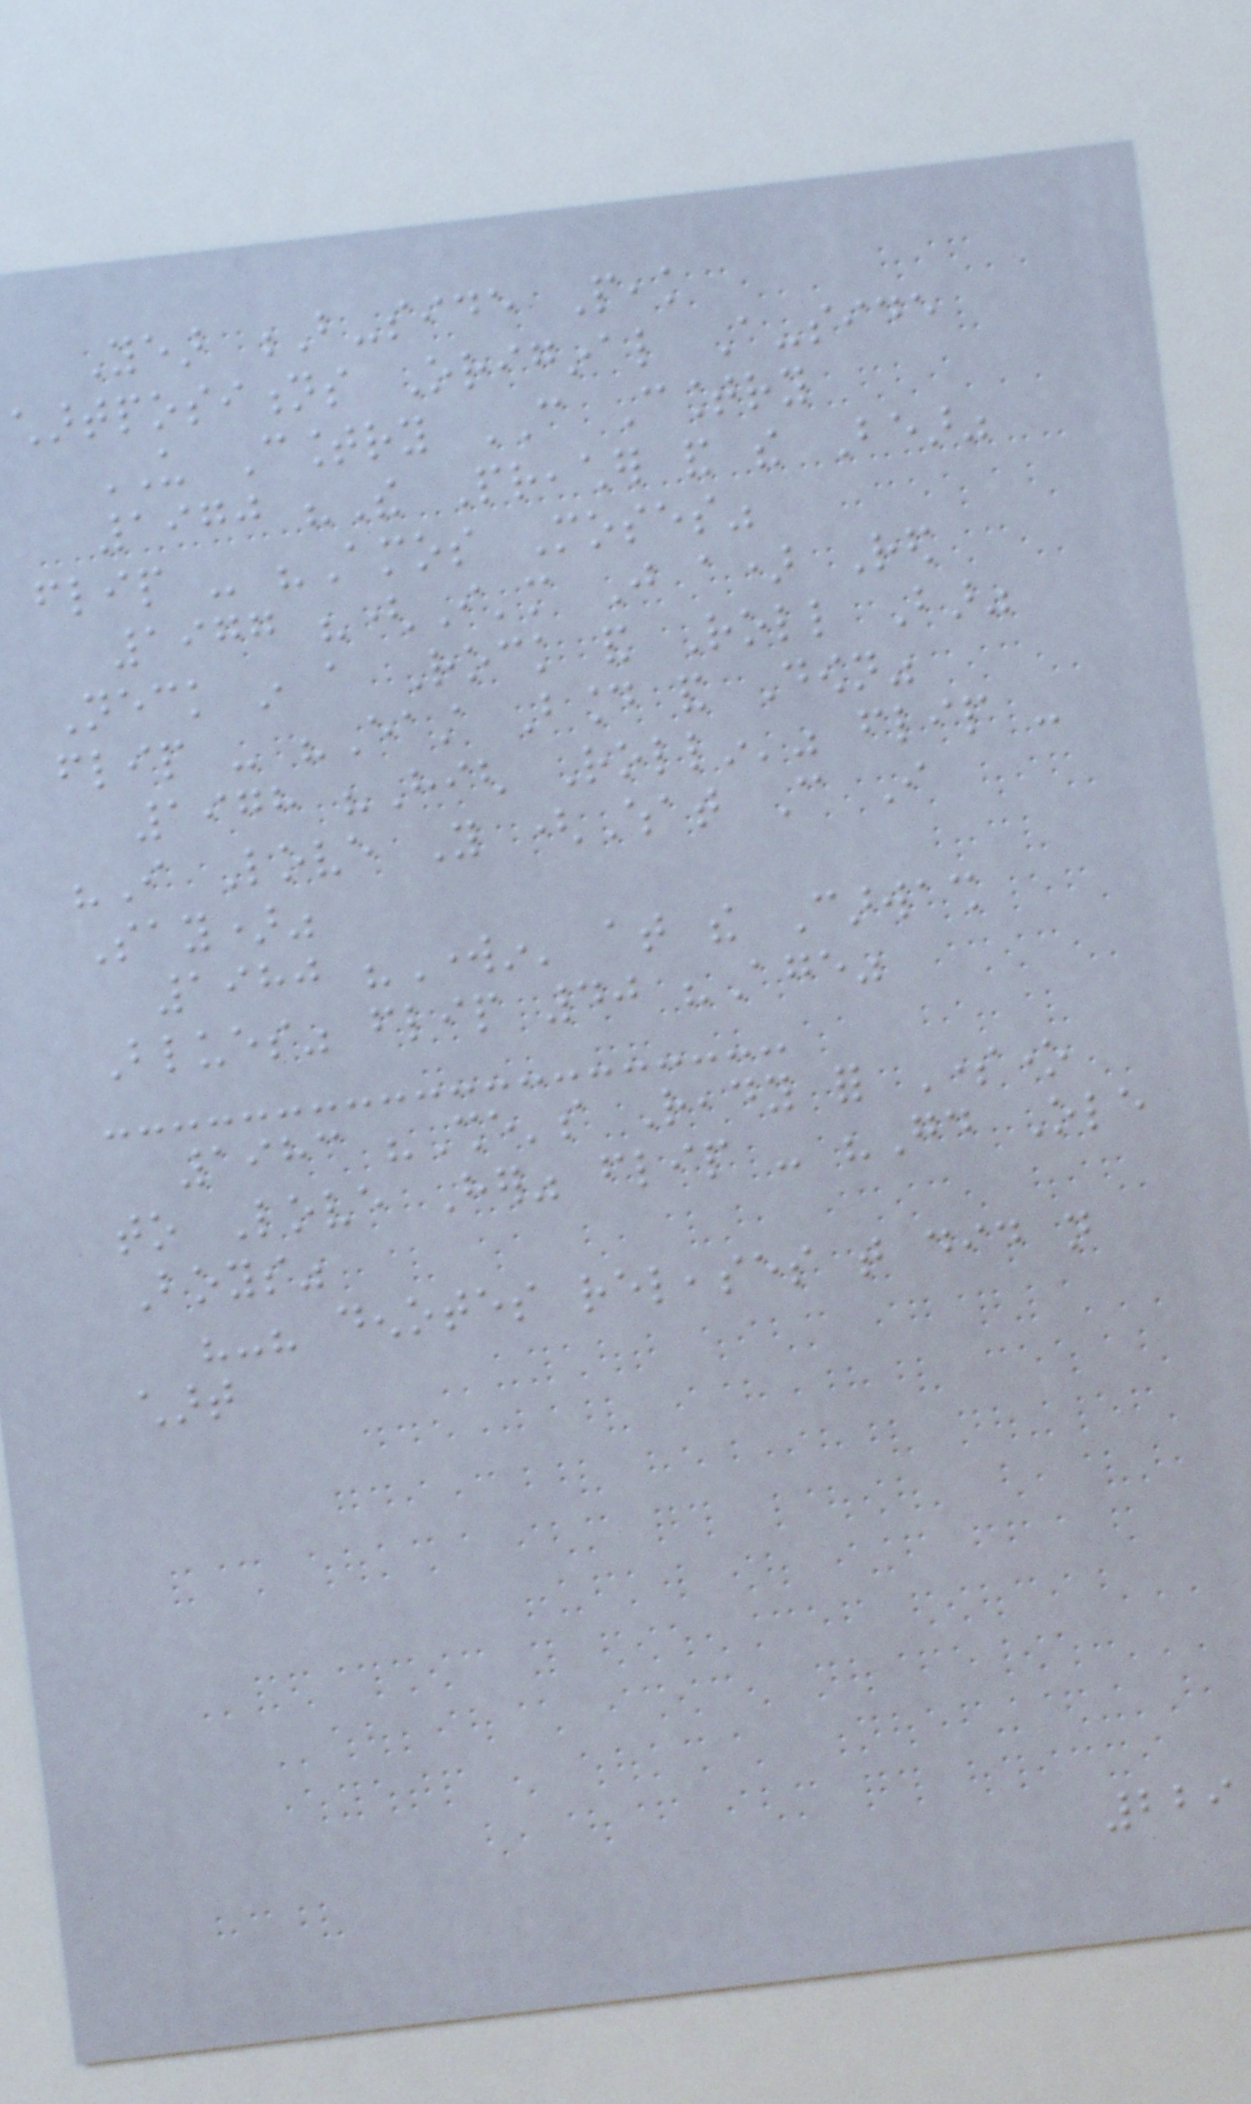Year B-side Peak
chartpositions Original A-side
US Country CAN Country
1970 "The Preacher and the Bear"
flip - "Amos Moses"
1977 "(I'm Just a) Red
Neck in a Rock and Roll Bar"
flip - "East Bound and Down"
1978 "High Rollin'" flip -
"I Love You (What Can I
Say)"
1980 "Workin' at the Carwash
Blues" flip 40 "Age"
1983 "She's Ready for Someone
to Love Her" flip - "Good Ole
Boys"
"-" denotes releases that did not
chart
229
